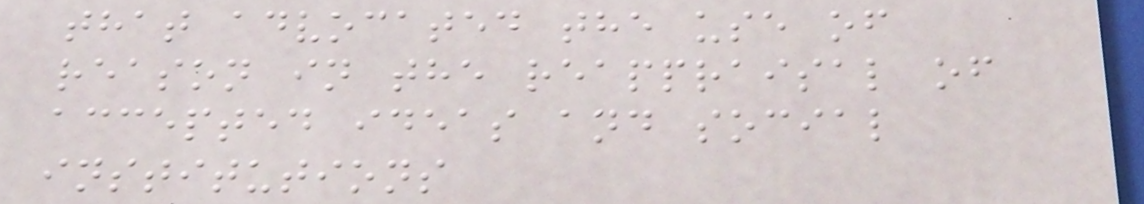that advocated the use of
reason in the reappraisal of
accepted ideas and social
institutions
